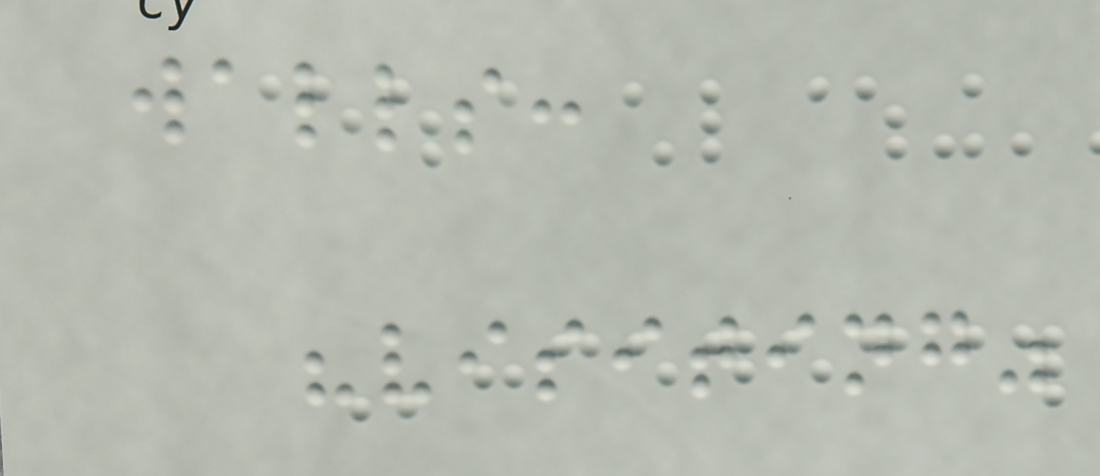walls:
"visiting"
